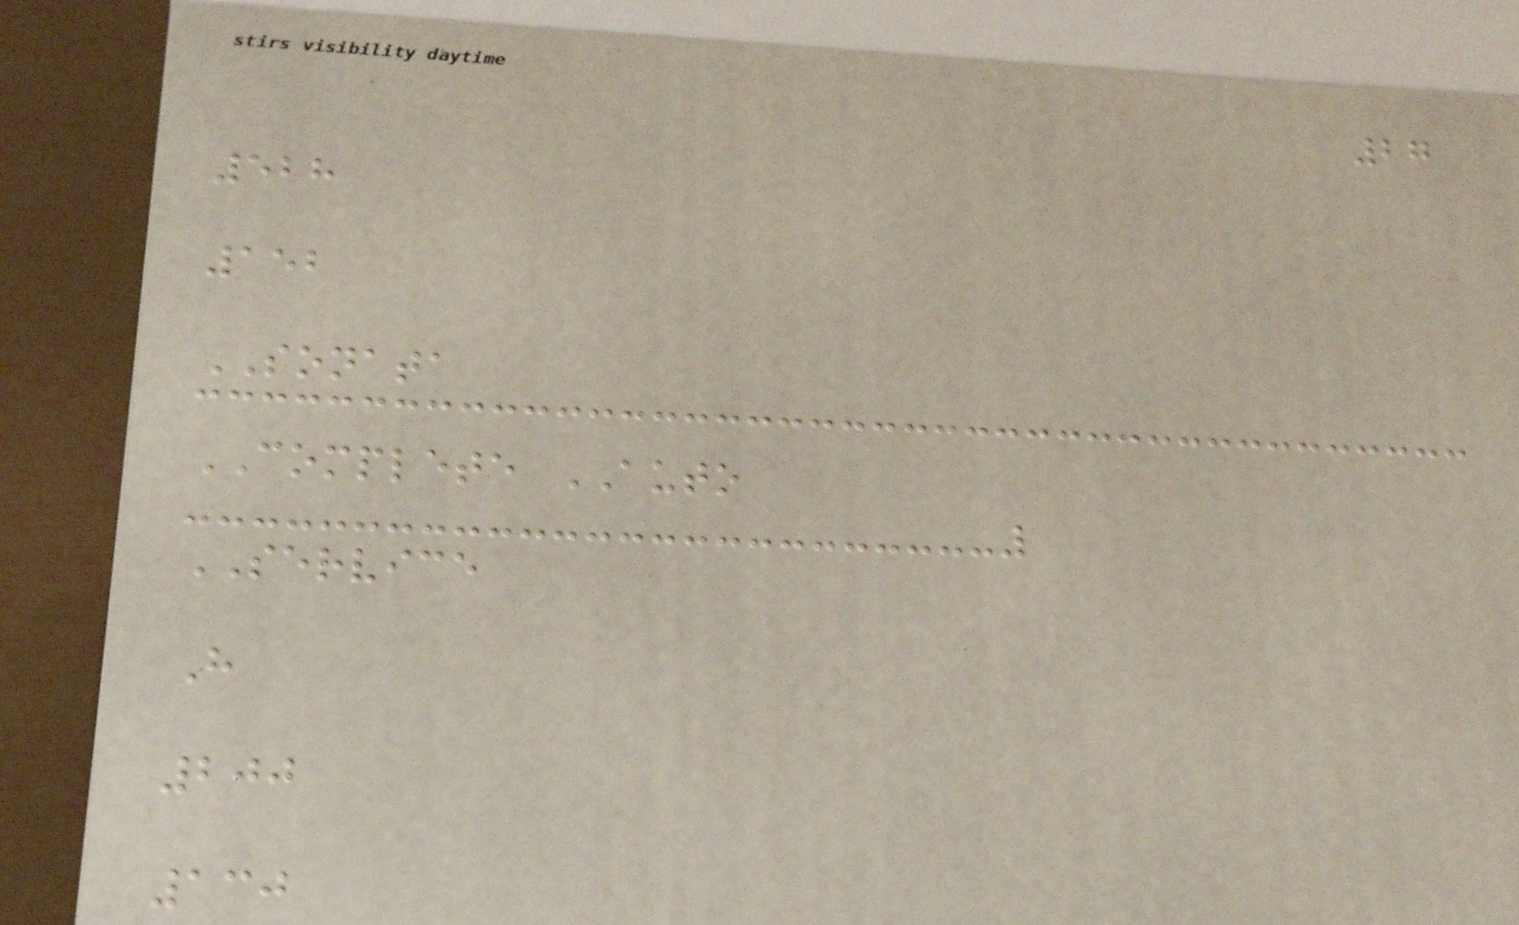27
528
152
SONATA
COMPLETE AUTO
SERVICE
H
200
130
